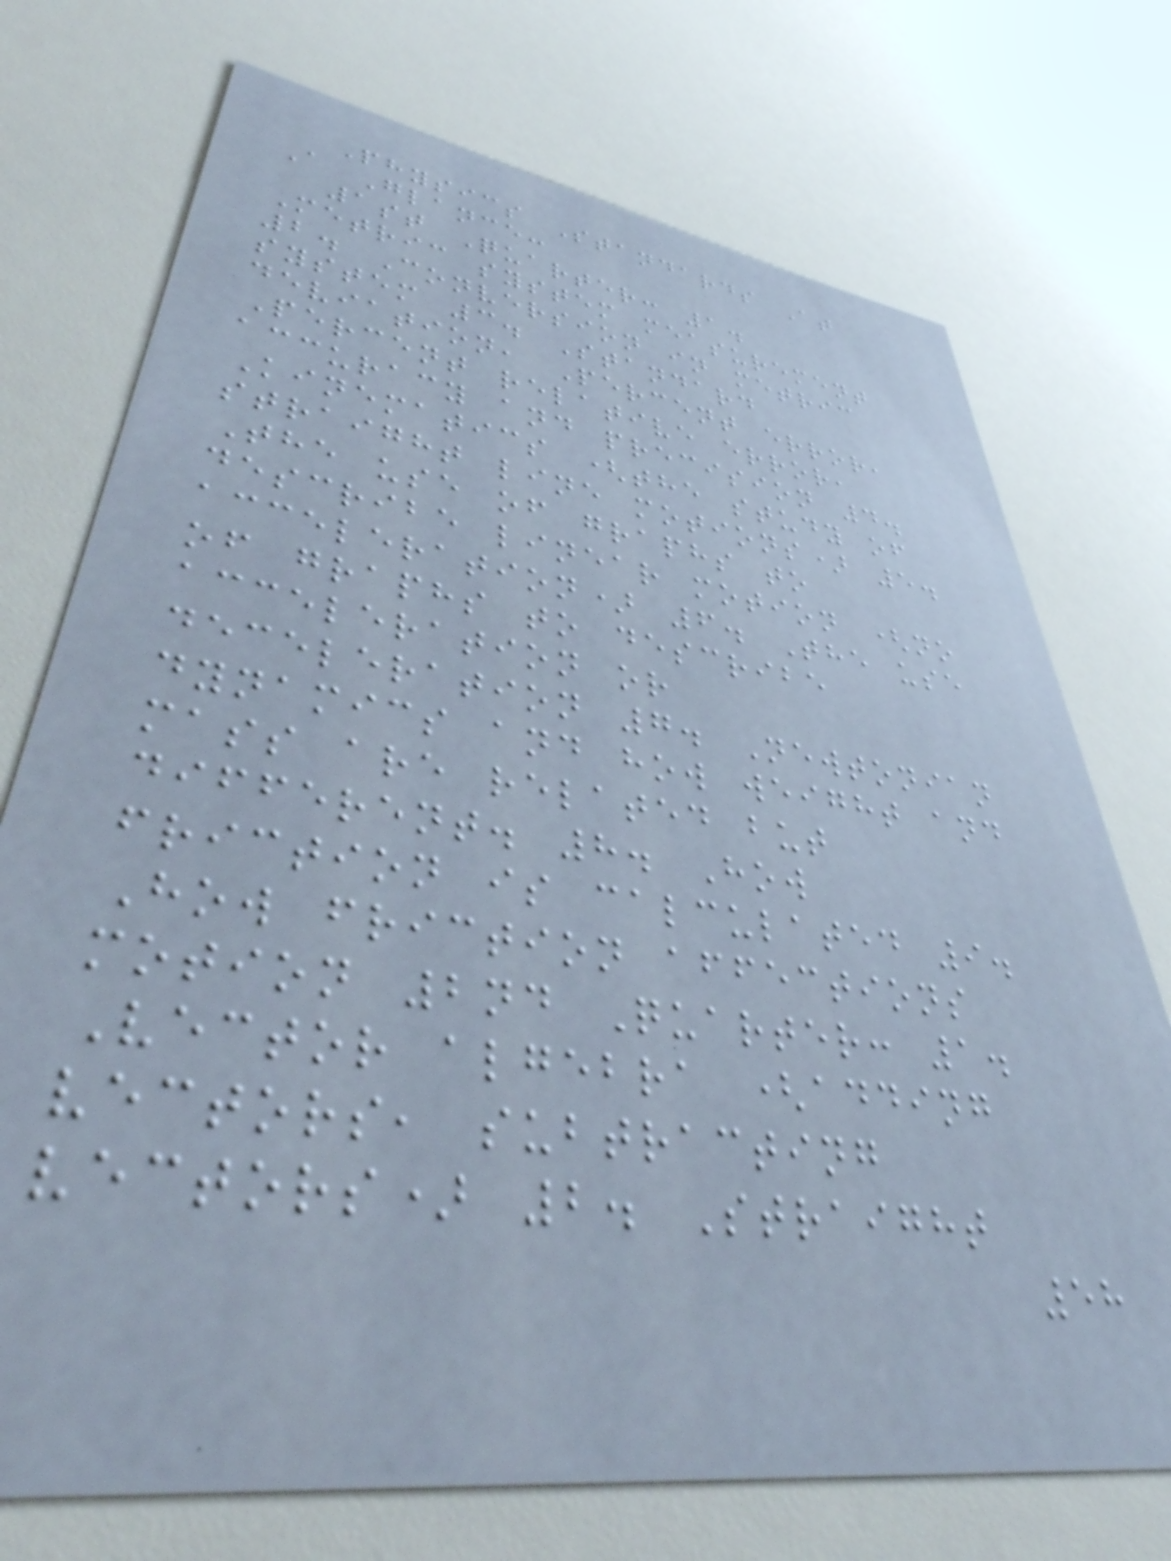Physics Standards At
A Glance:
1st Quarter: 1.
Metric system measurement
2. Conversion in metric
system 3. Standard
deviation, Percent error,
Percent relative error,
accuracy and precision 4.
Kinematics (the study of
straight line motions) 5.
The use of graphs to
describe linear motion (no
acceleration) 6. The use
of graphs to describe
acceleration or
deceleration 7. Newtonian
dynamics and how weight and
mass are related but
different. 8. How
friction is calculated 9.
How friction affections
motion 2nd Quarter: 1.
Vector algebra (adding
vectors, subtracting
vectors) 2. Straight
58
